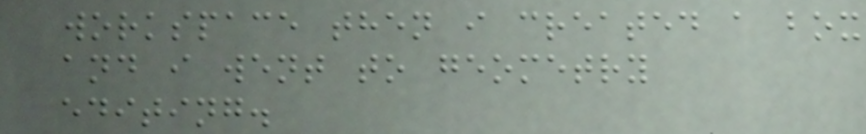workspace then i created a box
and i went to geometry
editing.
